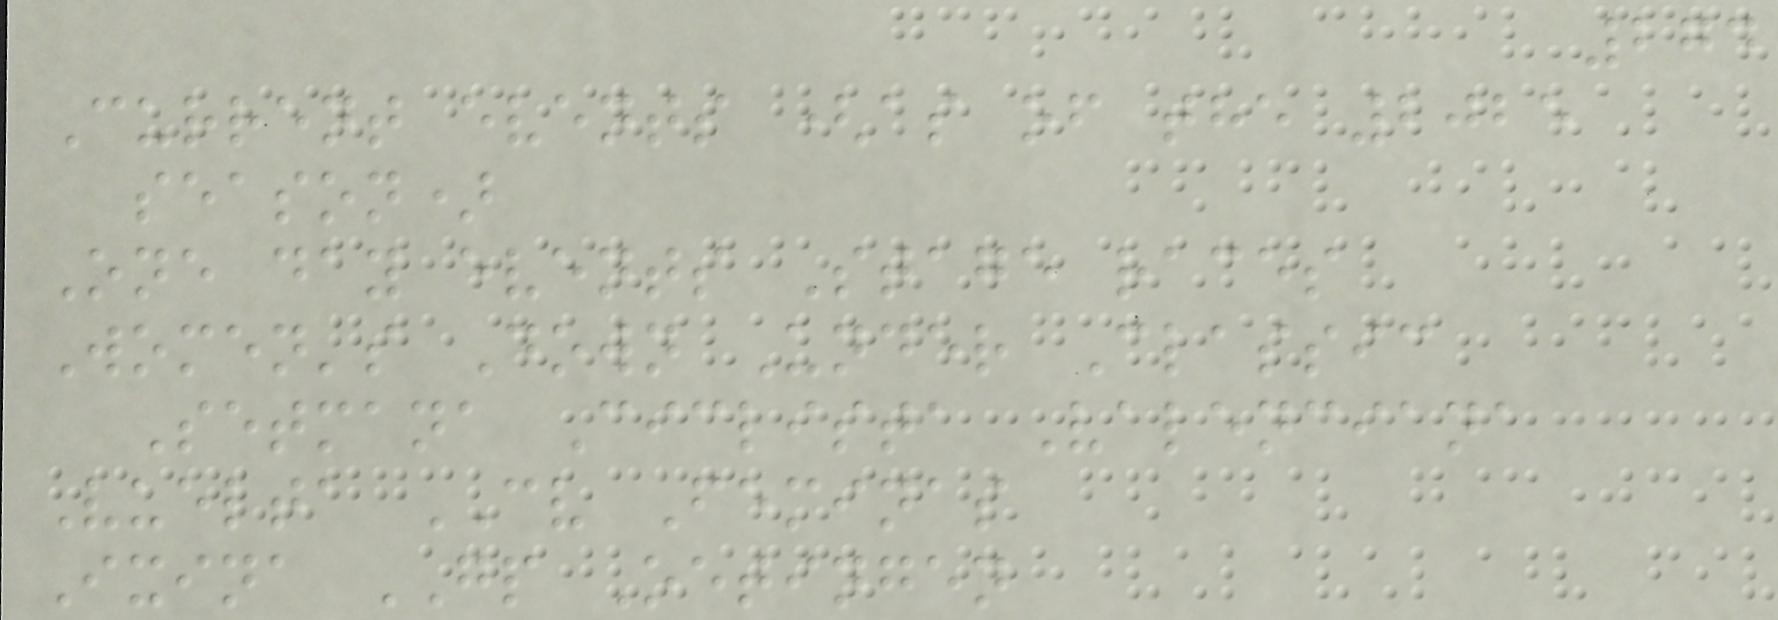274
Current events (as of the 2025
season)
One day events Stage races
Women's Down Under Classic
Setmana Ciclista Valenciana
Vuelta CV Feminas
Ixina GP Oetingen
